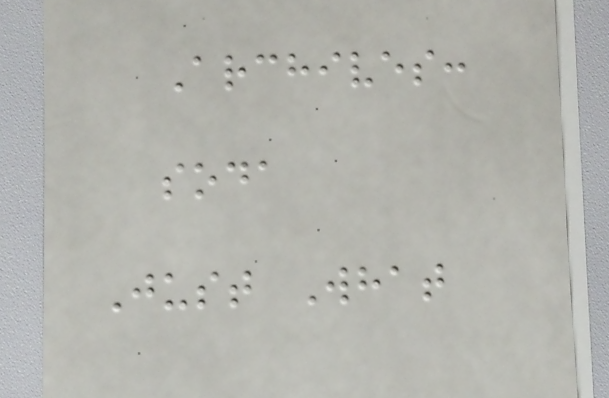Archives:
soda
Just What
